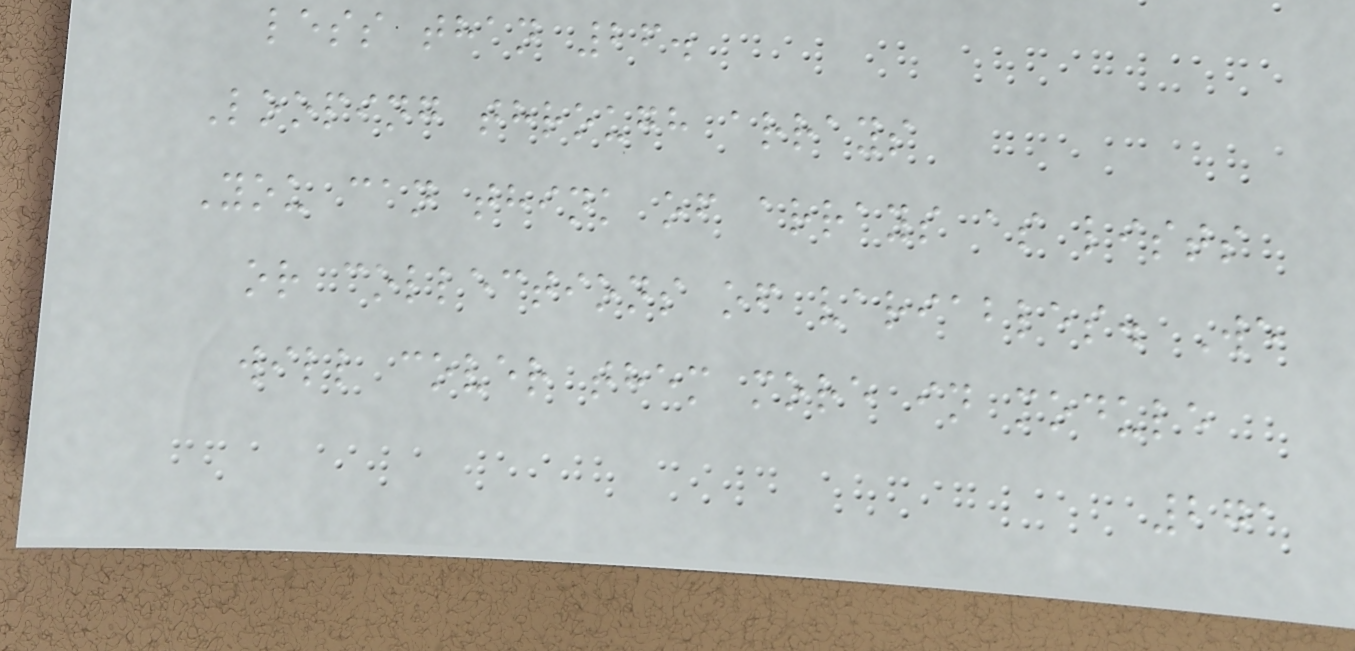less than 26.
Looping through arrays
You can think of arrays as lists
or collections of variables. We
will cover them more in module
271
